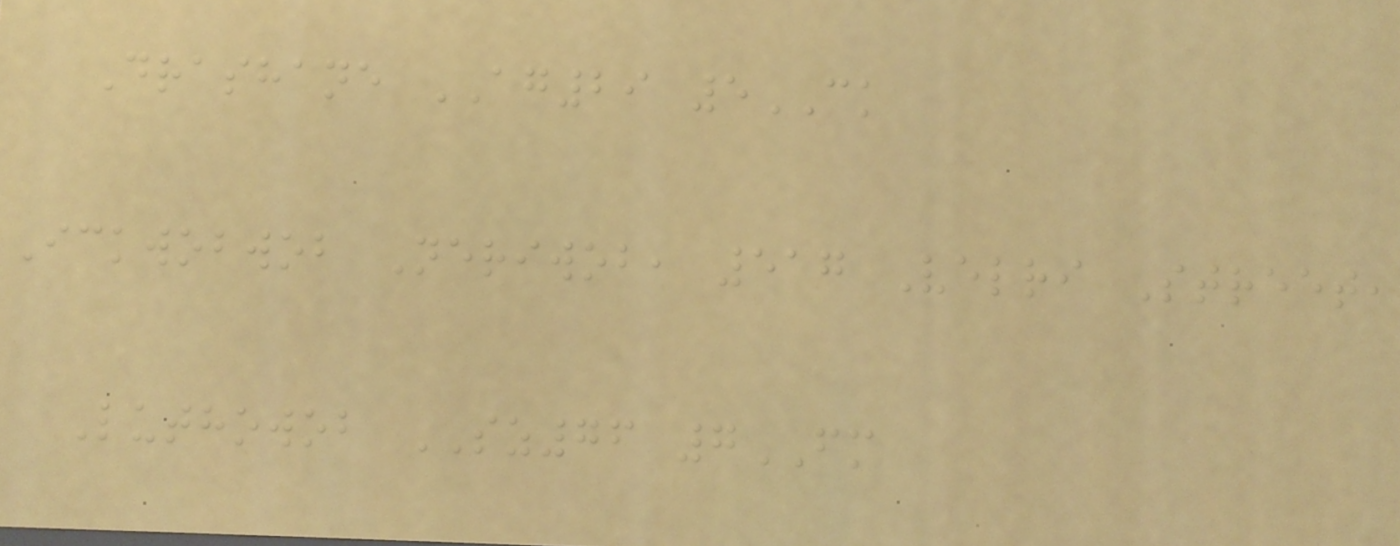Drashane AG29 5CK
Ickwobwob Neriwob, 517 Velri Street,
Luthowob SZ76 7FM
